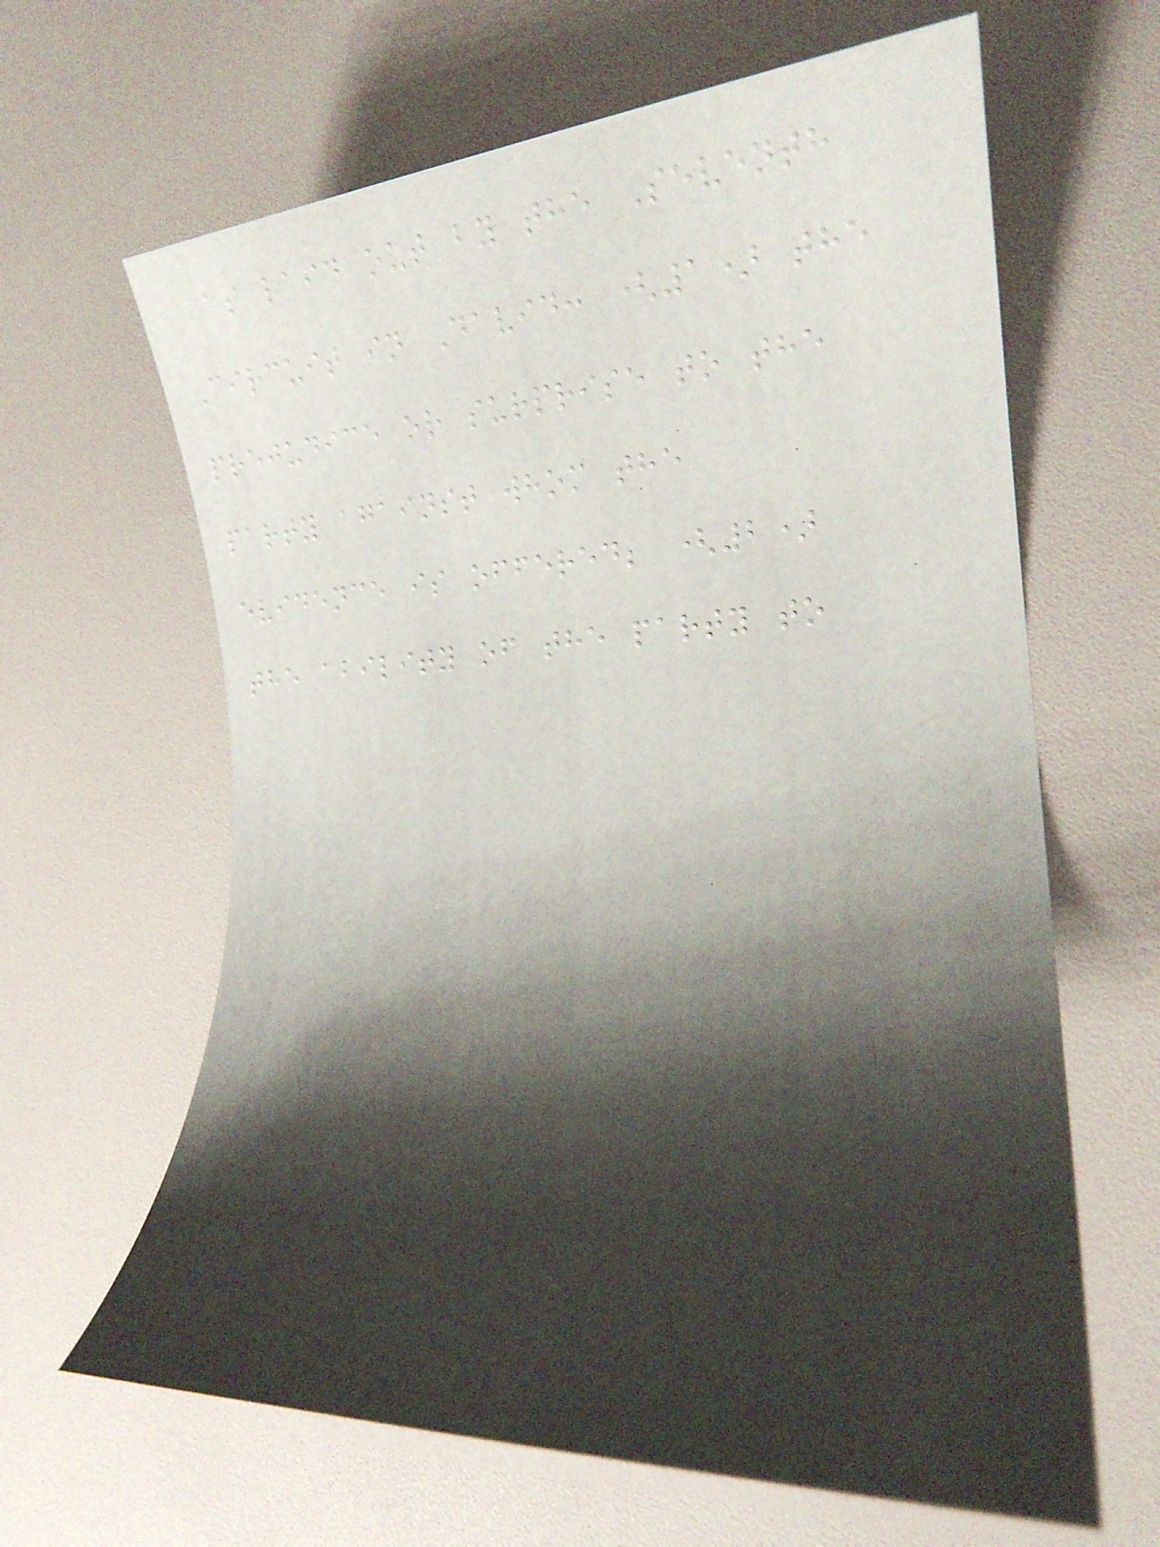as laid out by the Seventh
Circuit in David: (1) the
prejudice or surprise to the
party against whom the
evidence is offered; (2)
the ability of the party to
